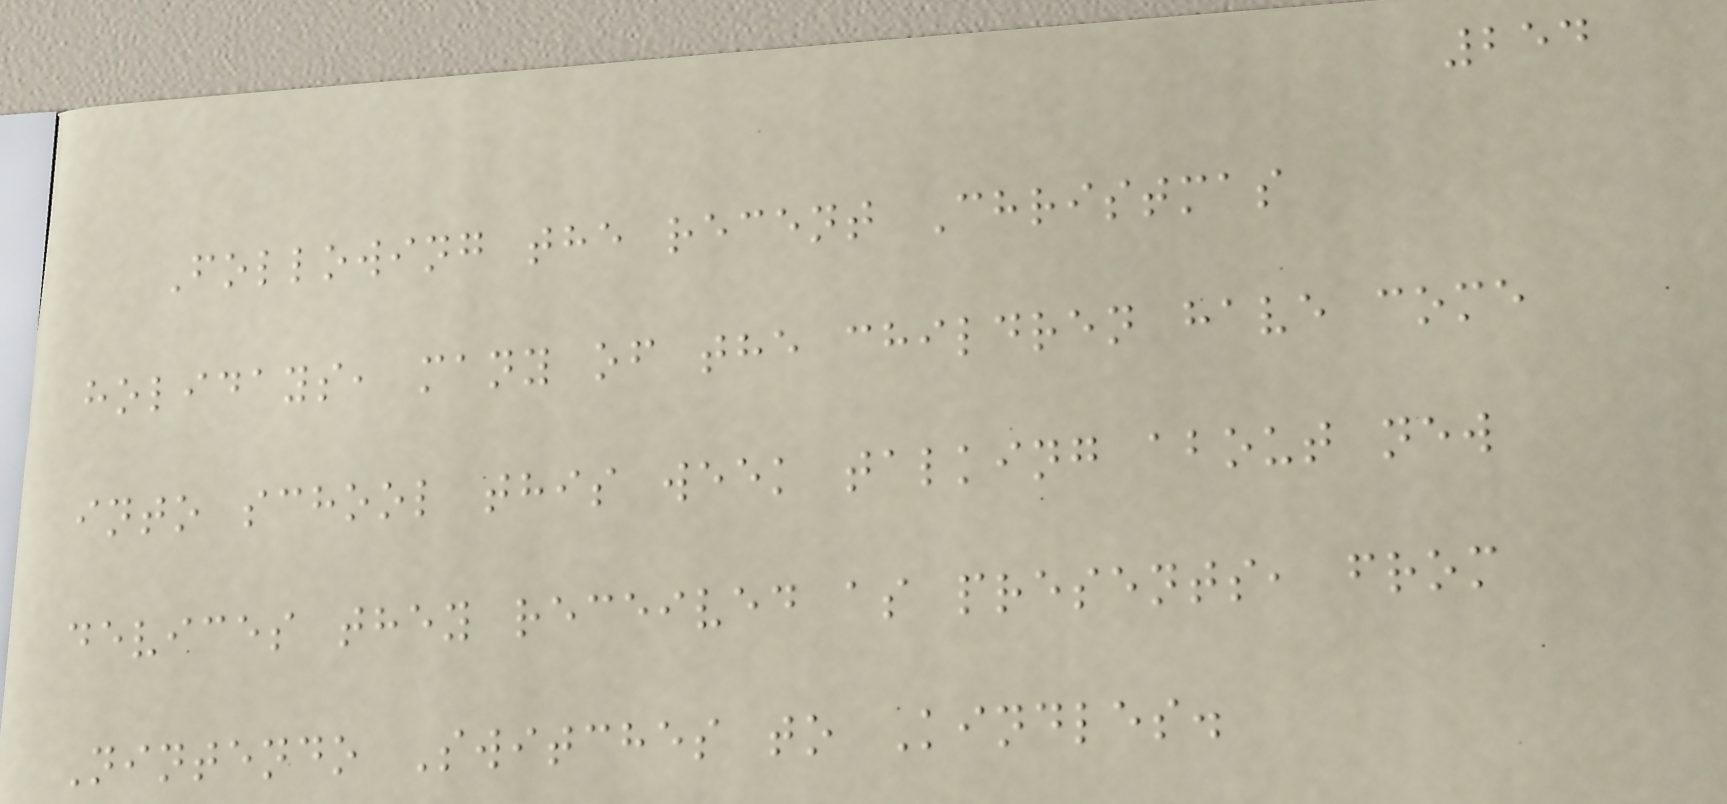254
Following the recent Christmas
holidays, many of the children have come
into school this week talking about new
devices they received as presents, from
Nintendo Switches to Kindles.
